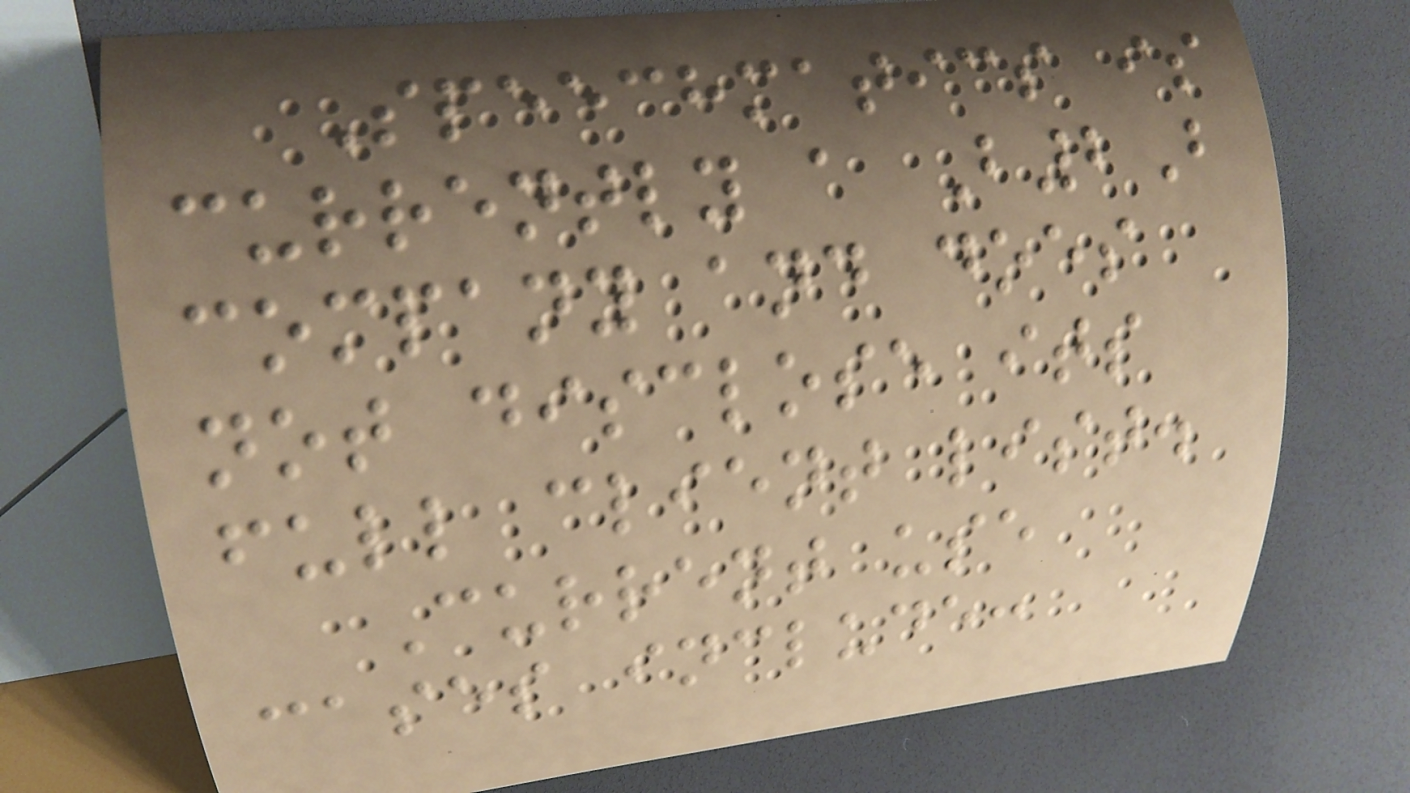Speechmatics is
currently a B2B
company and does
not disclose its
full client list.
Current use
cases include:
